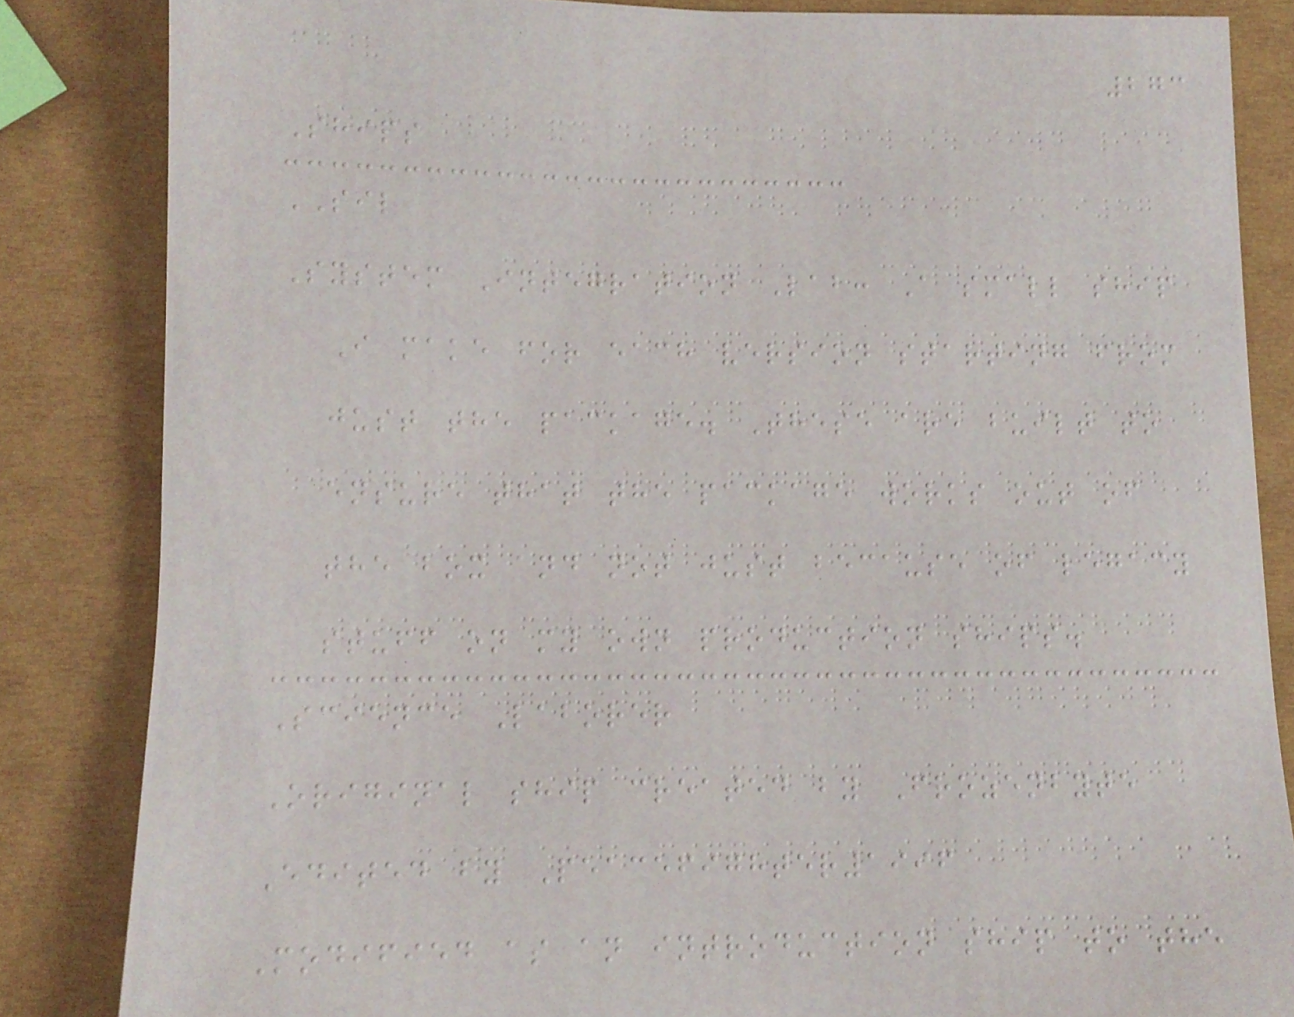273
Ships
SIL
System Integration Lab: A small ship
I make for each version starting from
just the package. These are built to
ensure that the package works out of
the box and not just because of legacy
stuff on my own production ships.
Science Laborer
Original ship created by Frozenbyte
Edited by Peacefighter1996
Modified as an introduction ship to the
